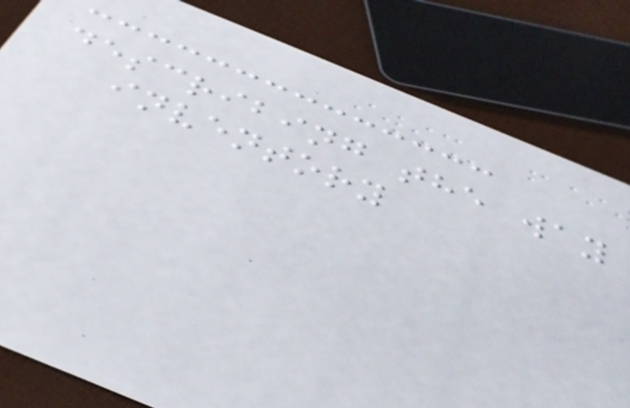describing the way
inventory
